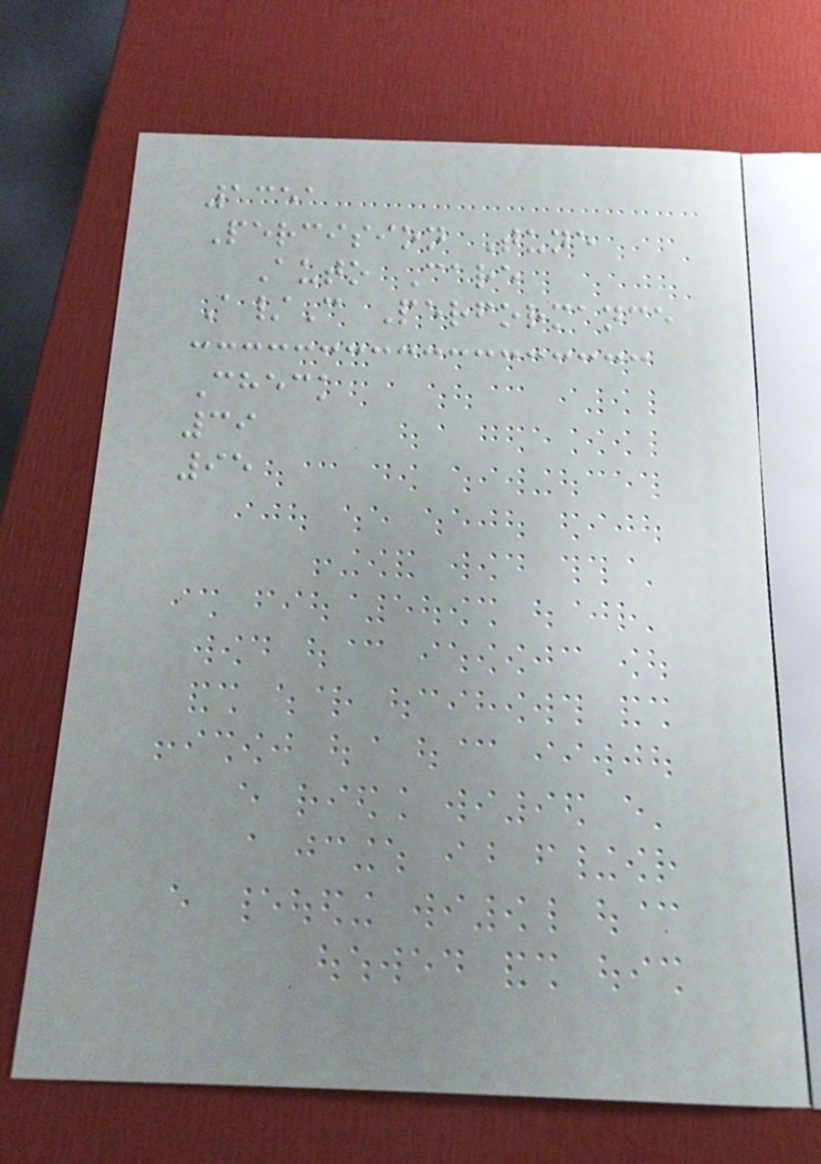1351
Percision Tune
Auto Care
A/C Performance
Check
39
95
